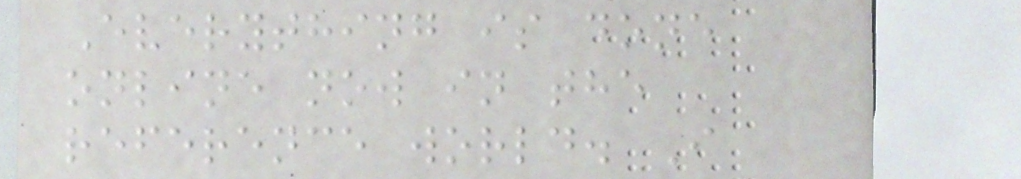Everything is done
online now in the
reference world. I
